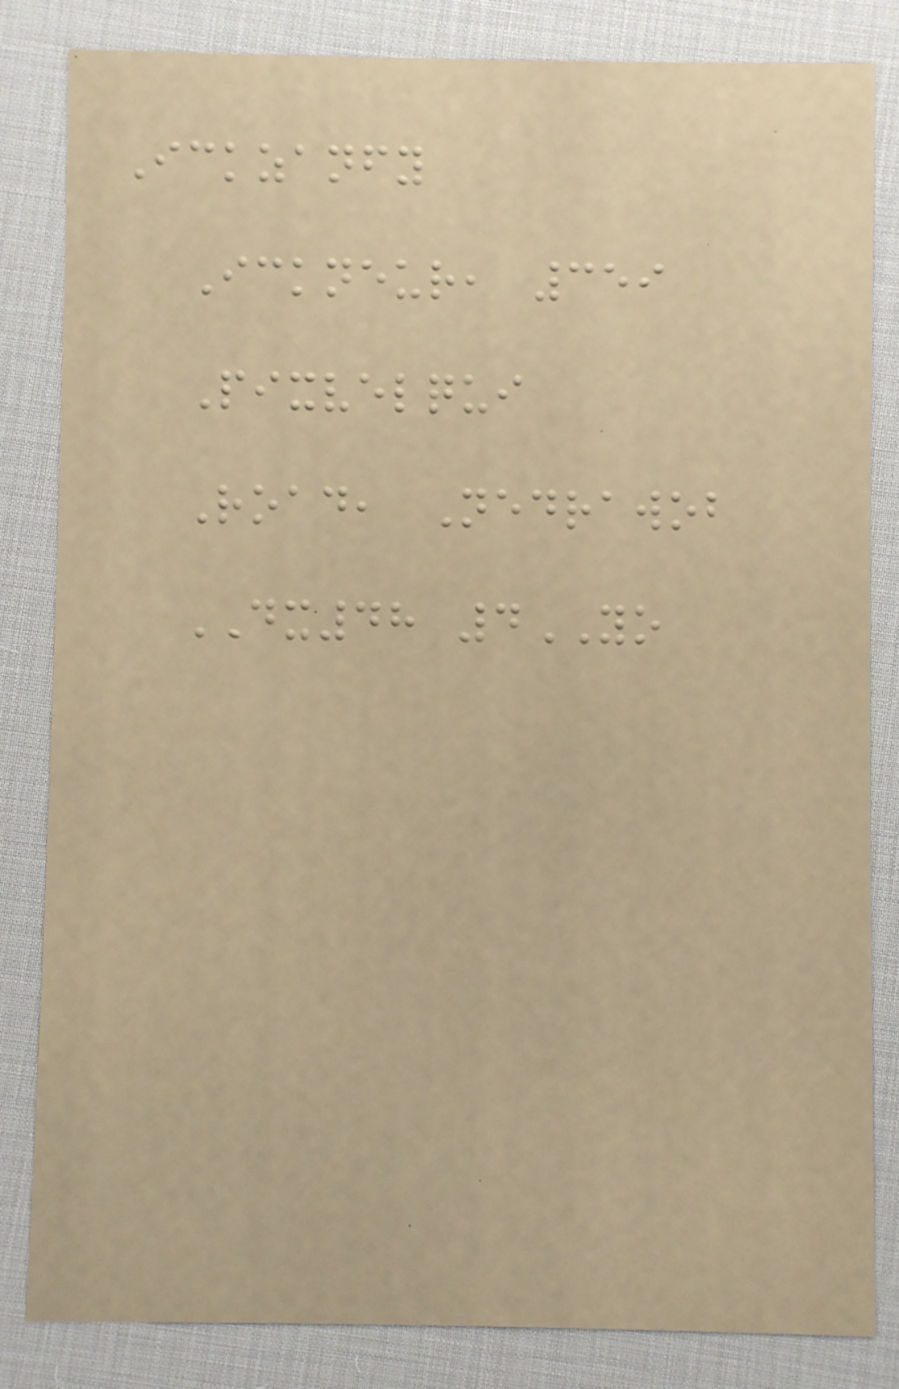Ickzanfy
Ickneur, 359
Pixvelqui
Road, Nedrawob
DX48 4YO
